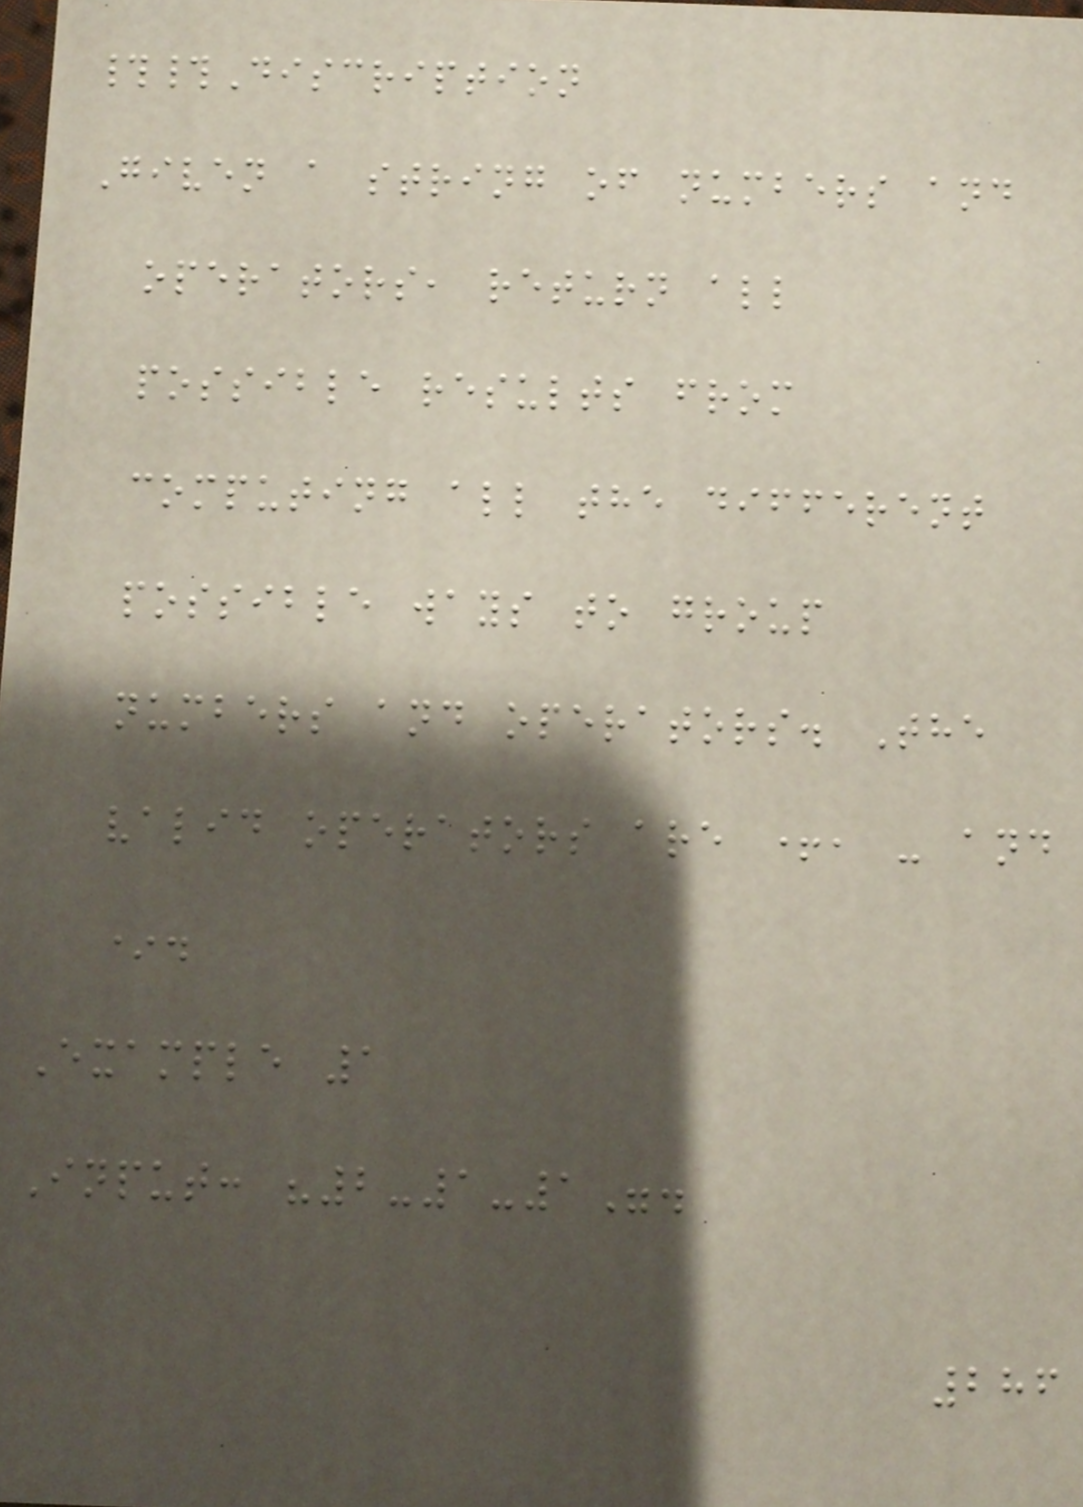##Discription
Given a string of numbers and
operators, return all
possible results from
computing all the different
possible ways to group
numbers and operators. The
valid operators are +, - and
*.
Example 1
Input: "2-1-1".
286
